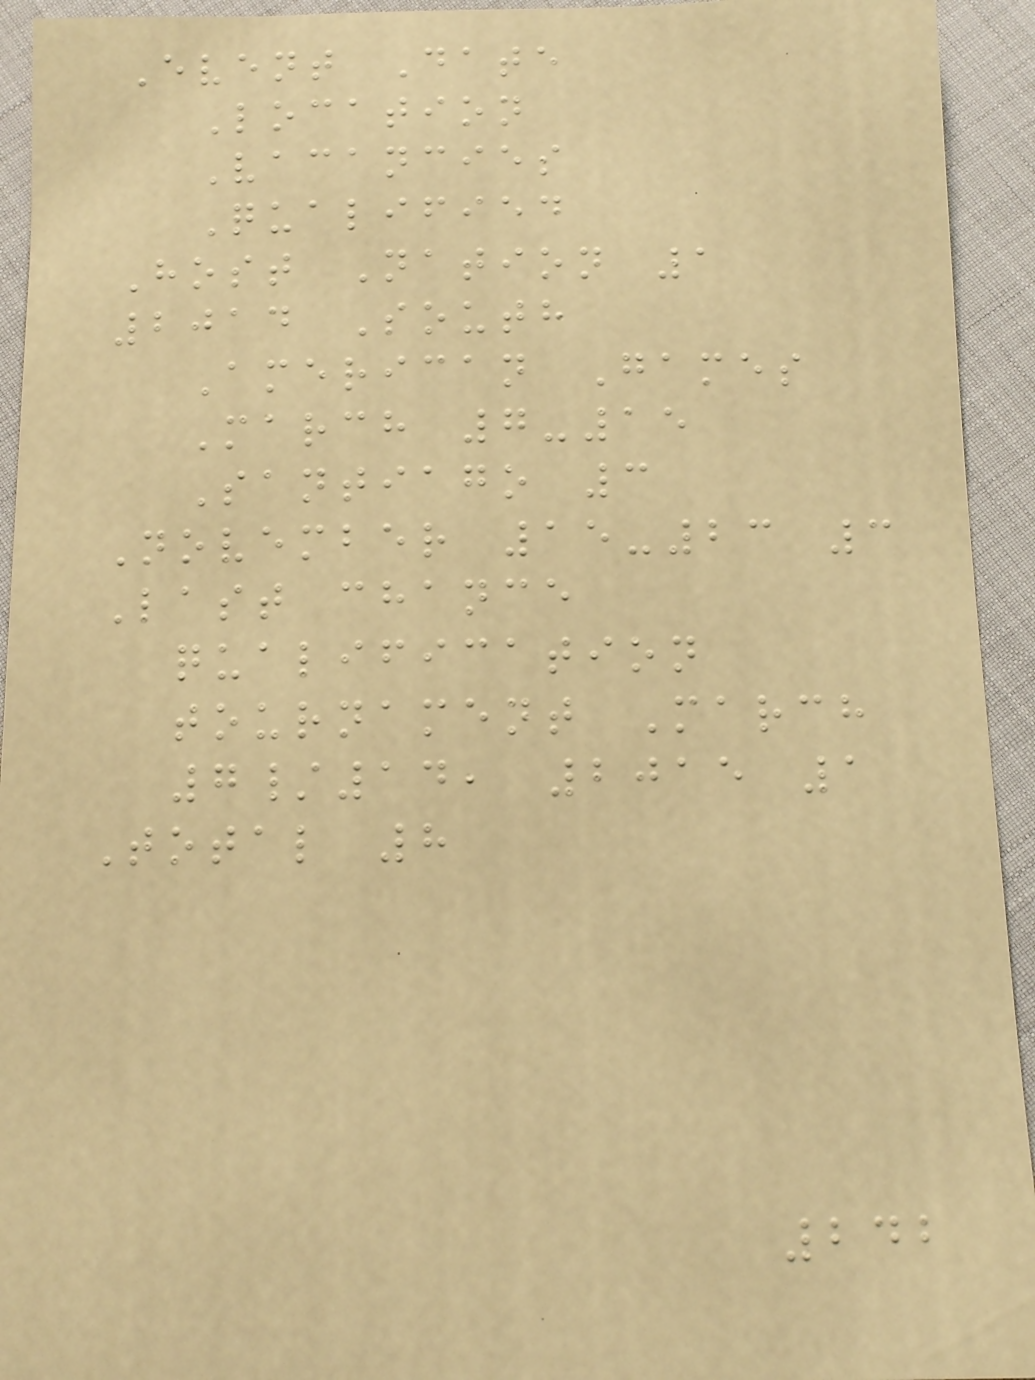Event Date
Location
Vacancies
Qualified
Host Nation 1
2014 South
American Games
March 7-15
Santiago 3
November 15-23 3
Last chance
qualification
tournament March
7/14, 2015 1
Total 8
242
